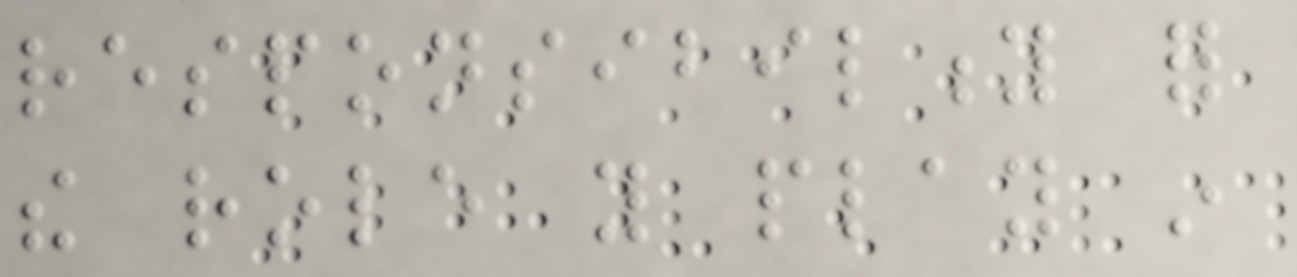responsibility for
the role you play in
